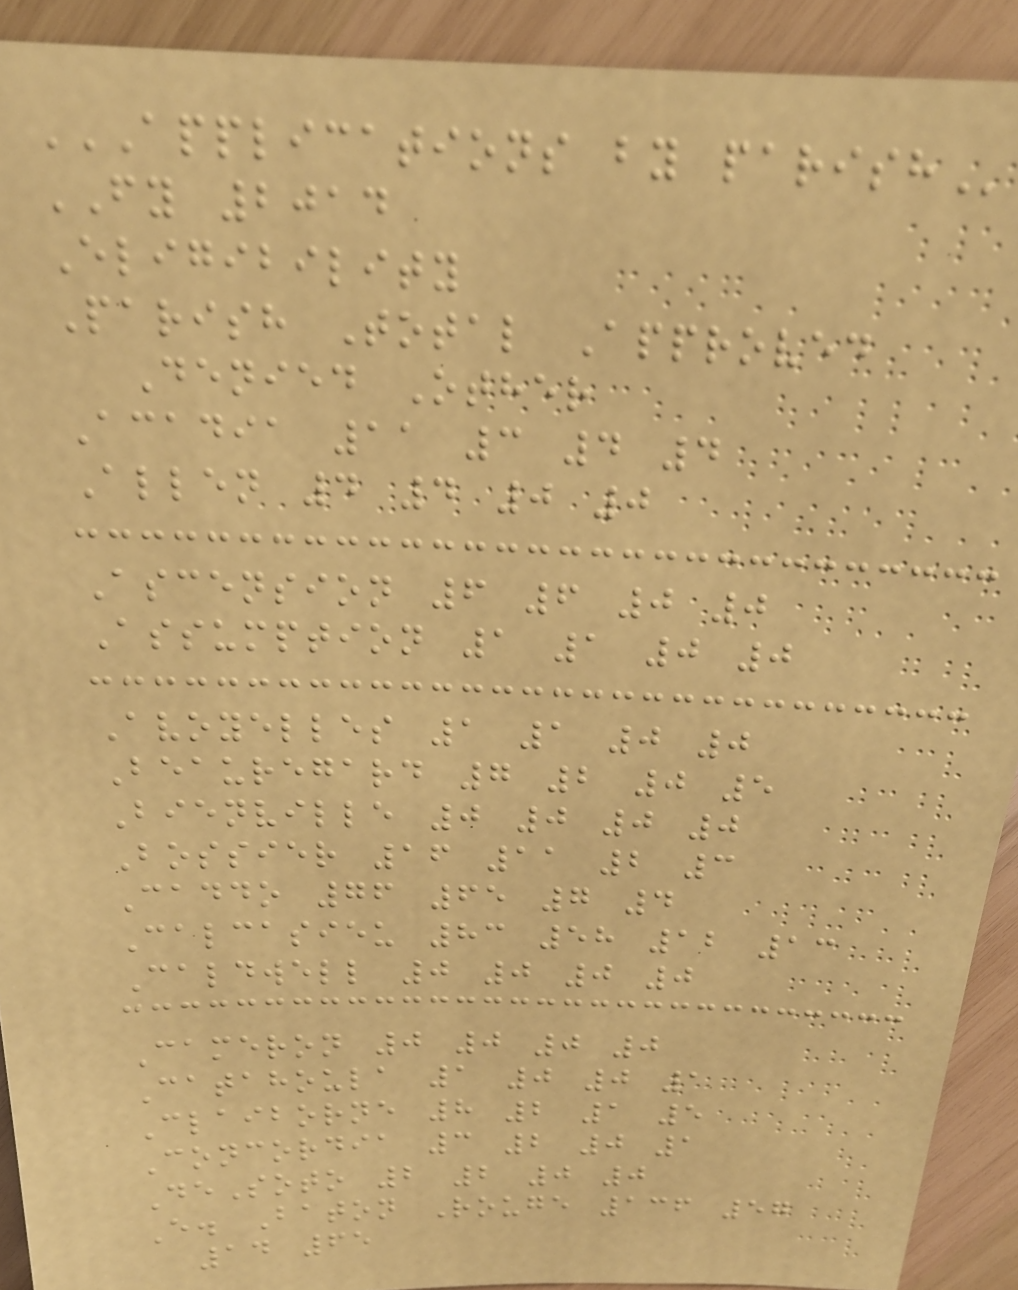APPLICATIONS BY PARISH
FY 2014
Eligibility
Parish Total Approved
Denied Other
Acadia 11 3 4 4
Allen 4 4 0 0
Ascension 6 6 0 0
Assumption 1 1 0 0
Avoyelles 1 1 0 0
Beauregard 7 2 0 5
Bienville 0 0 0 0
Bossier 16 11 2 3
Caddo 76 65 7 4
Calcasieu 83 58 12 13
Caldwell 0 0 0 0
Cameron 0 0 0 0
Catahoula 1 0 0 1
Claiborne 8 2 1 5
Concordia 3 2 0 1
DeSoto 2 2 0 0
E. Baton Rouge 136 57
14 65
